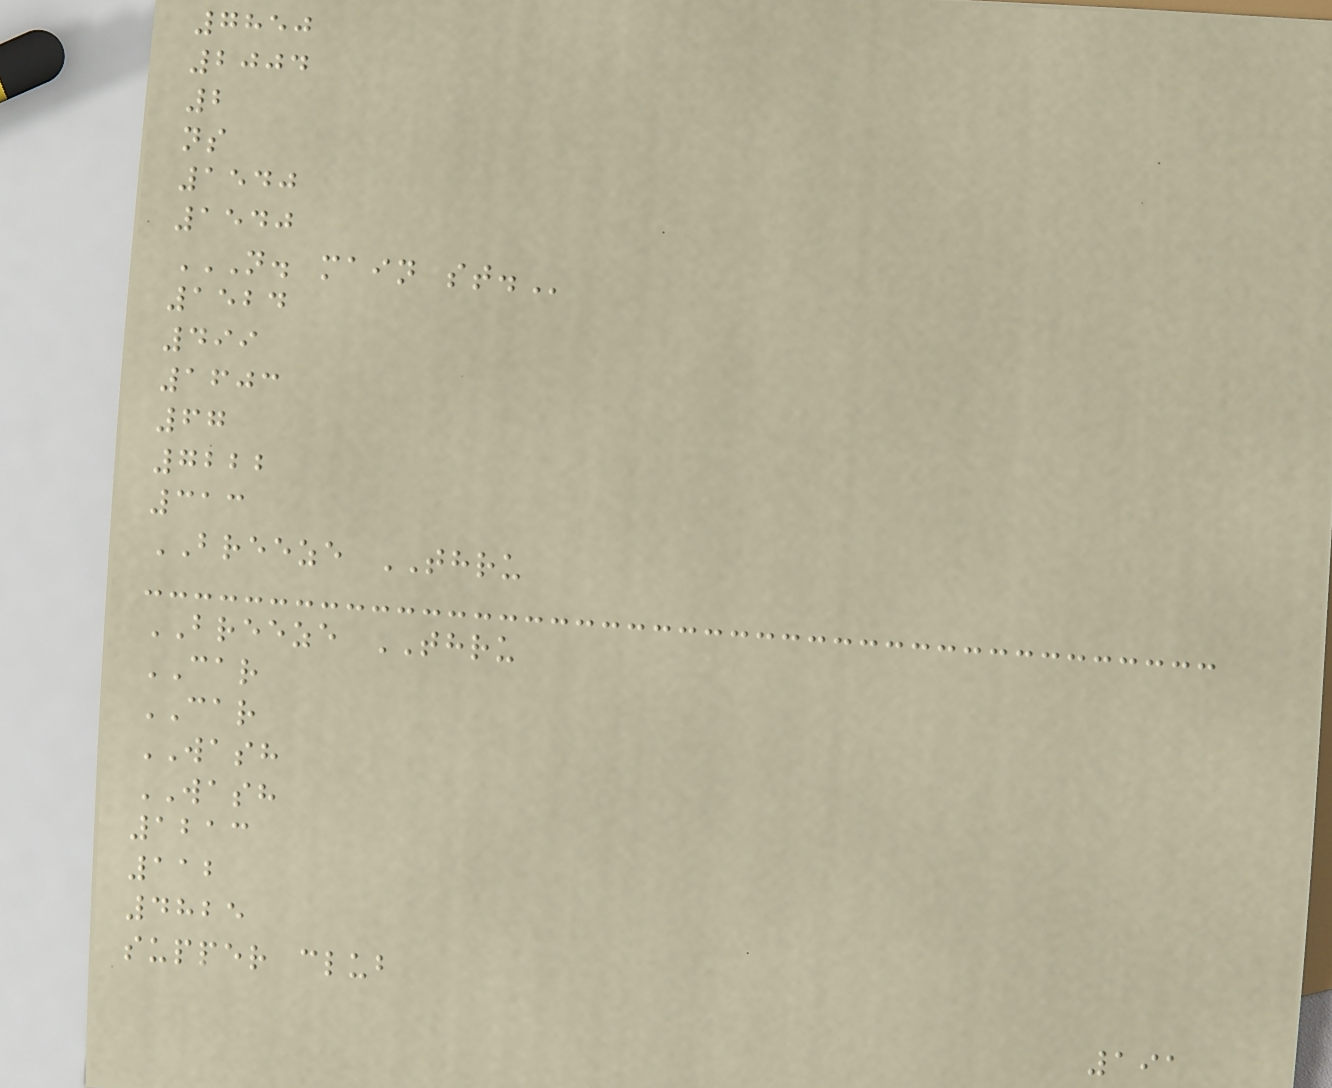7850
2004
2
ns
1540
1540
N. MAIN ST.
1524
499
1603
67
7222
313
BREEZE THRU
BREEZE THRU
CAR
CAR
WASH
WASH
1213
112
4825
supper club
191
